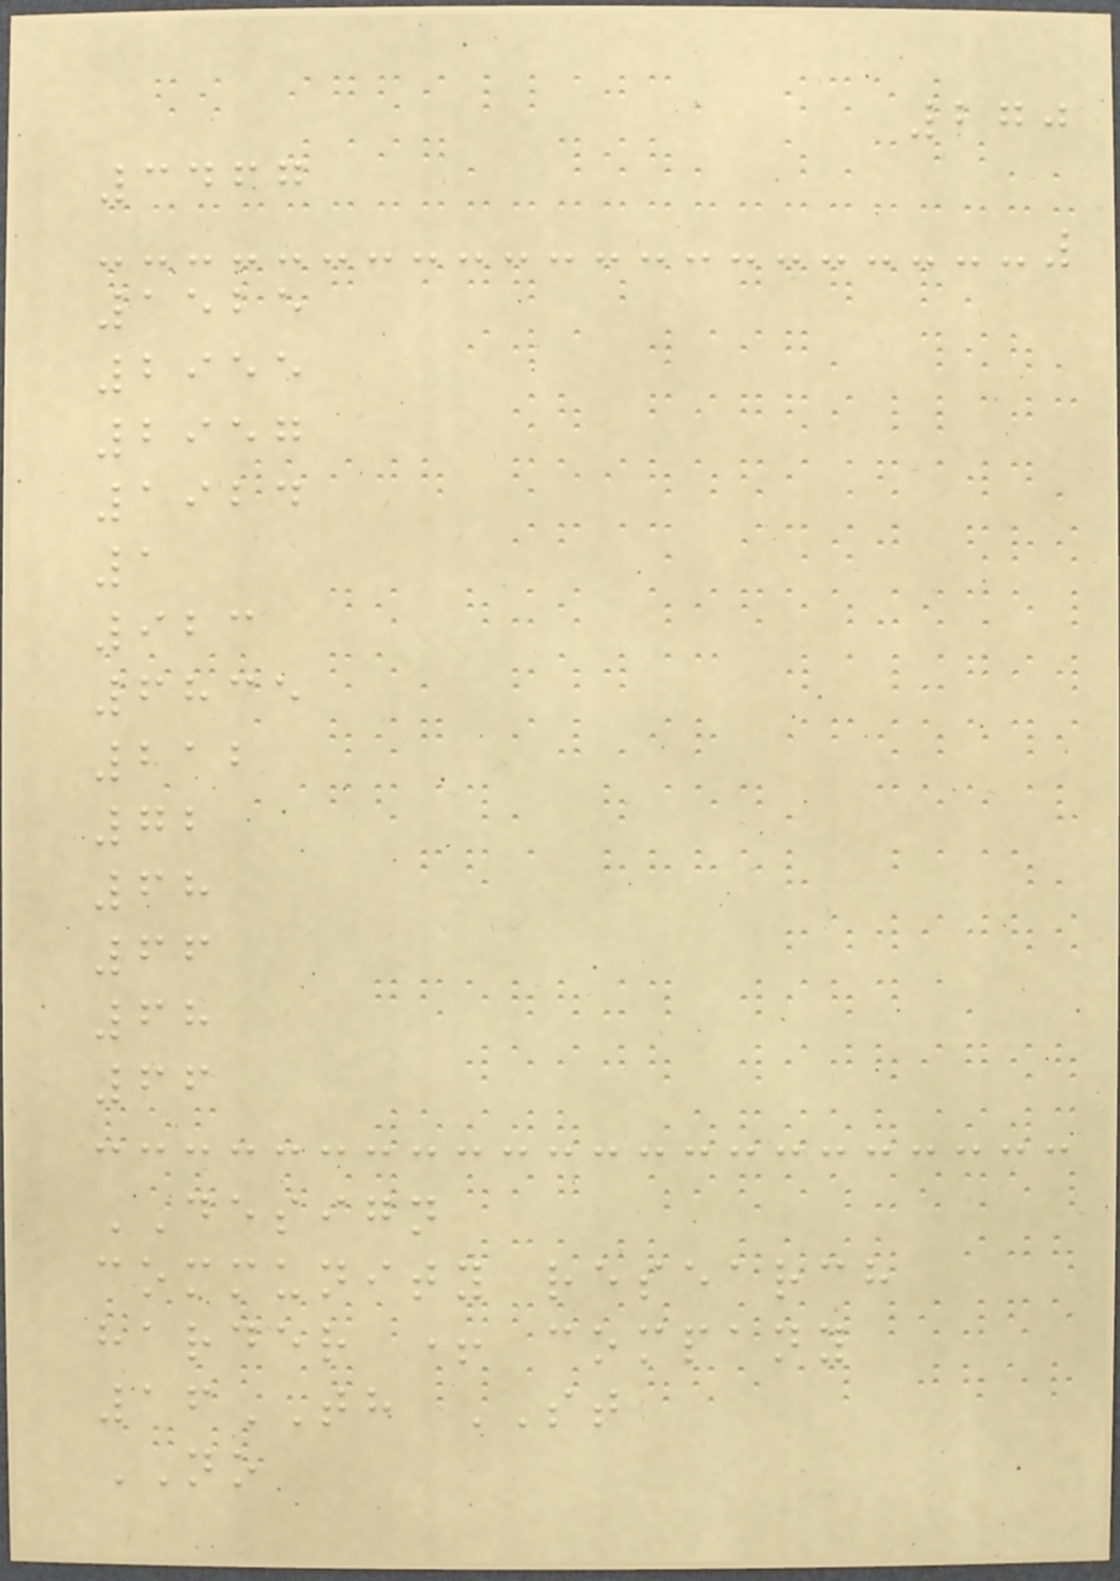270
3467
1525
2955
2957
1924
1
923
6835
212
72
68
66
68
66
DESIGN
community research
harder + company
16TH ST
NO
